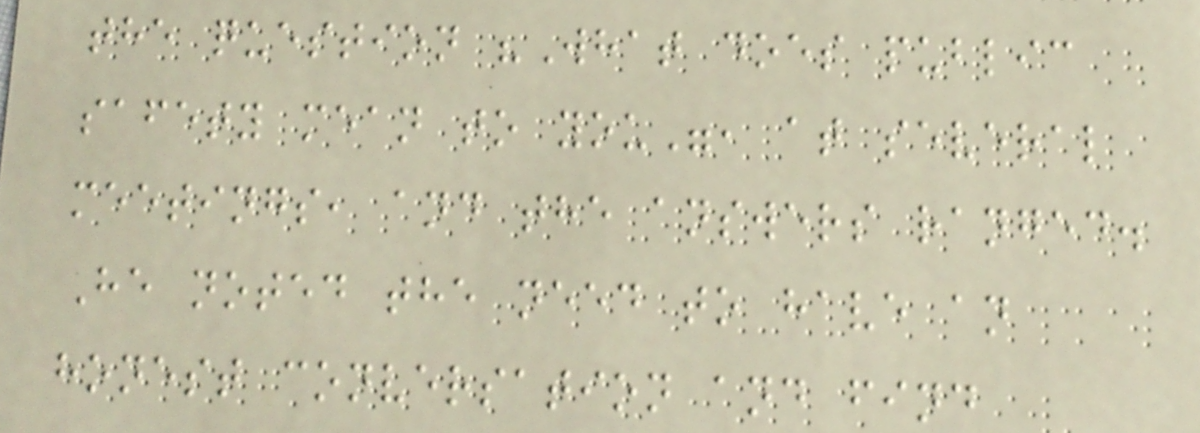the question "What does public
safety mean to you", at several
meetings, and the answers ranged.
He noted the need to have an
honest conversation and find
